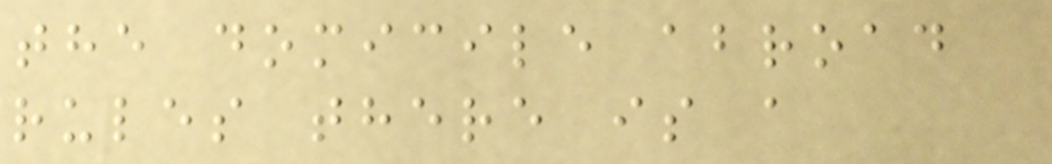the domicile abroad
rules there is a
